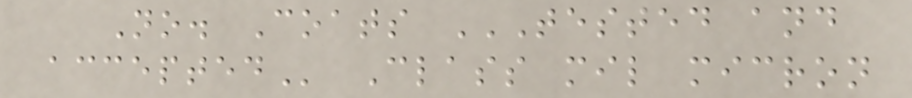No. Coats TESTED AND
ACCEPTED Class mil micron
